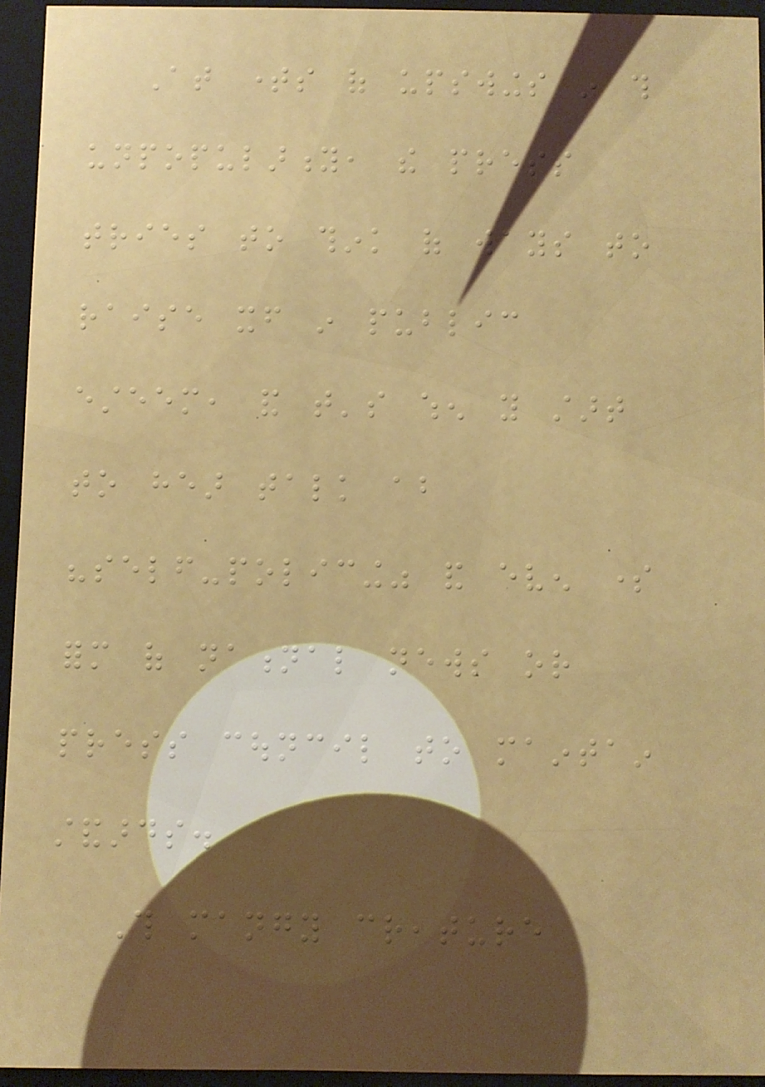At times of upswings in this
unpopularity, the press
tries to think of ways to
raise itself in public
esteem, and that's when you start
to hear talk about
"self-policing" and even some
form of national news or
press council to maintain
standards.
This mangy creature
